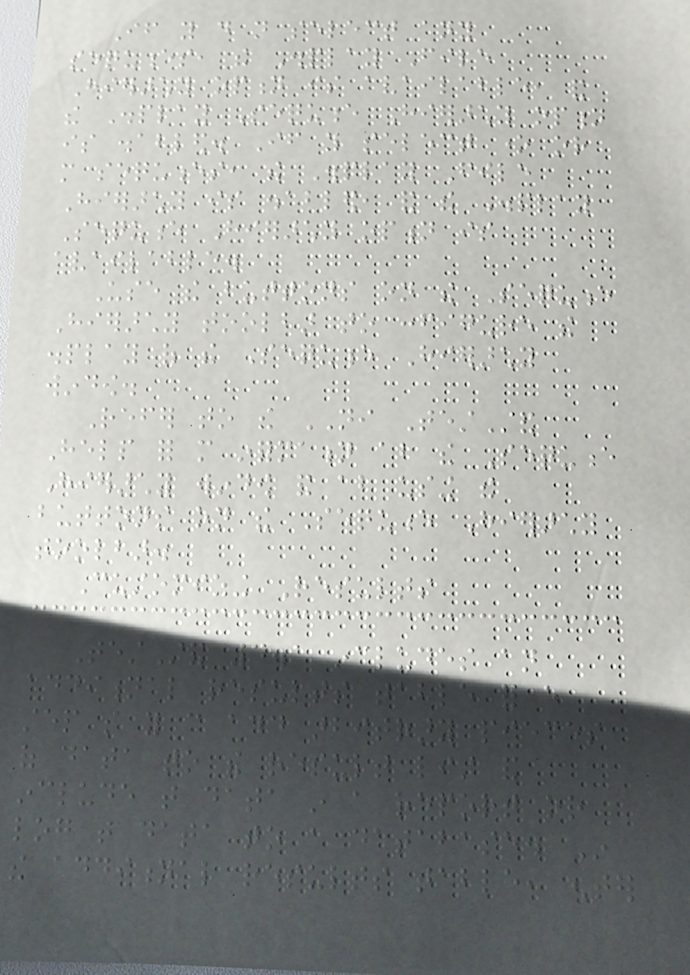If you do not select any
sequences, the Display File
Hierarchy option is available, and
the Display Sequence Hierarchy option
is disabled. If you select one or
more sequences, the Display File
Hierarchy is disabled, and the Display
Sequence Hierarchy option is
available.
Use the buttons on the Sequence
Hierarchy toolbar to configure the
display of the Sequence Hierarchy
window.
Refer to the NI TestStand
Help for more information about the Sequence
Hierarchy window and about using the
buttons on the Sequence Hierarchy
toolbar.
Customizing Results
TestStand 4.1 includes an
additional results table for every
step so you can add arbitrary pieces
of data to the result list and
include that data in a report or
log that data to a database. In
the additional results table, enter
